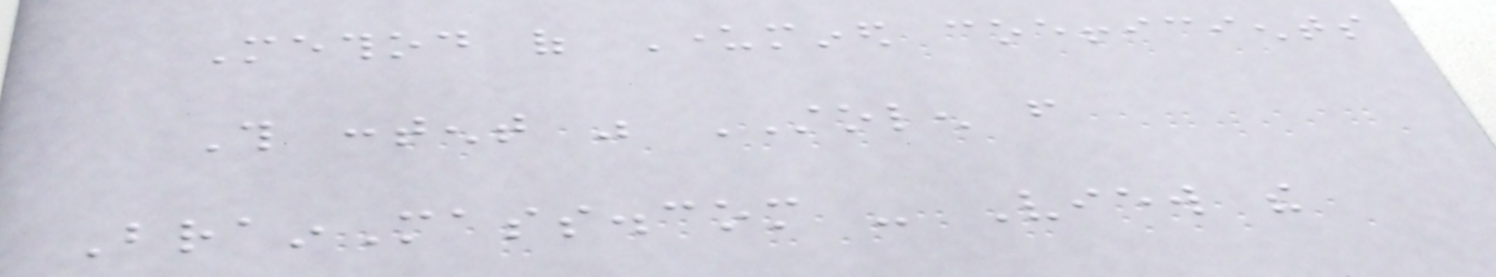Method of Undermined coefficients
This content was STOLEN from
BrainMass.com - View the
